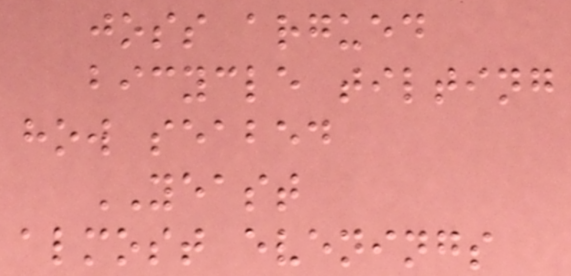joss argued
bicycle tilting
how seabed
YEAST
almost evenings
